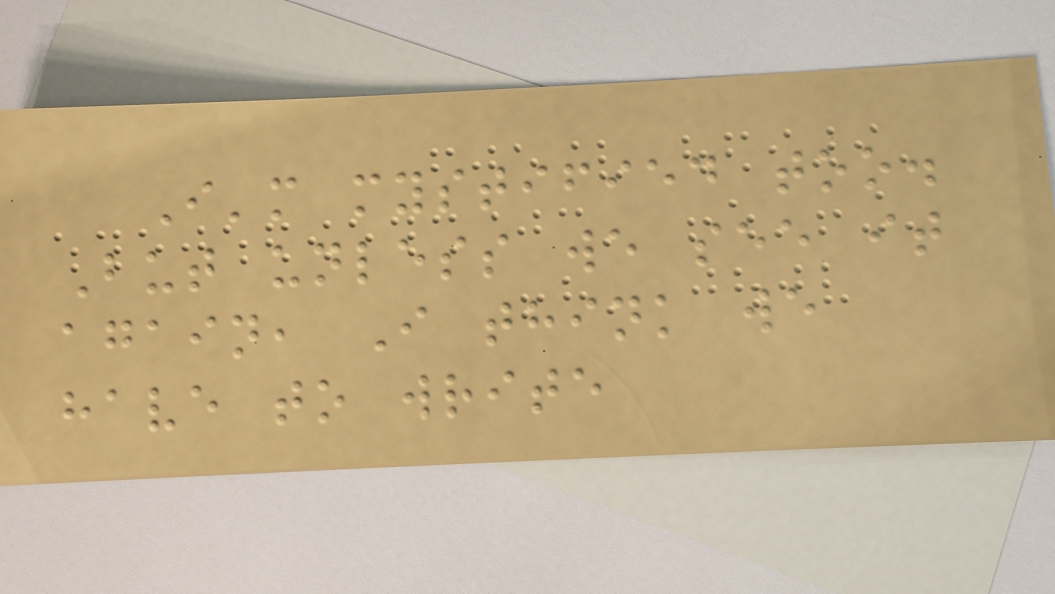I'm mystified too.
But unless we see it
again, I think we
have to write
